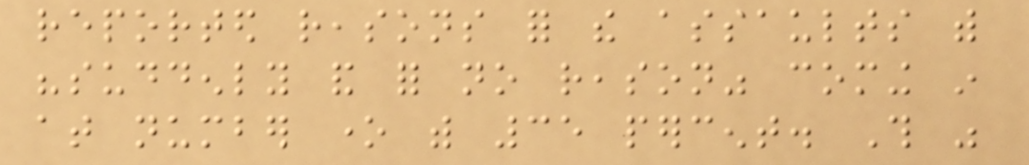reported reasons for the assaults with
"suddenly and for no reason" coming in
at number one with 35 percent. This was
